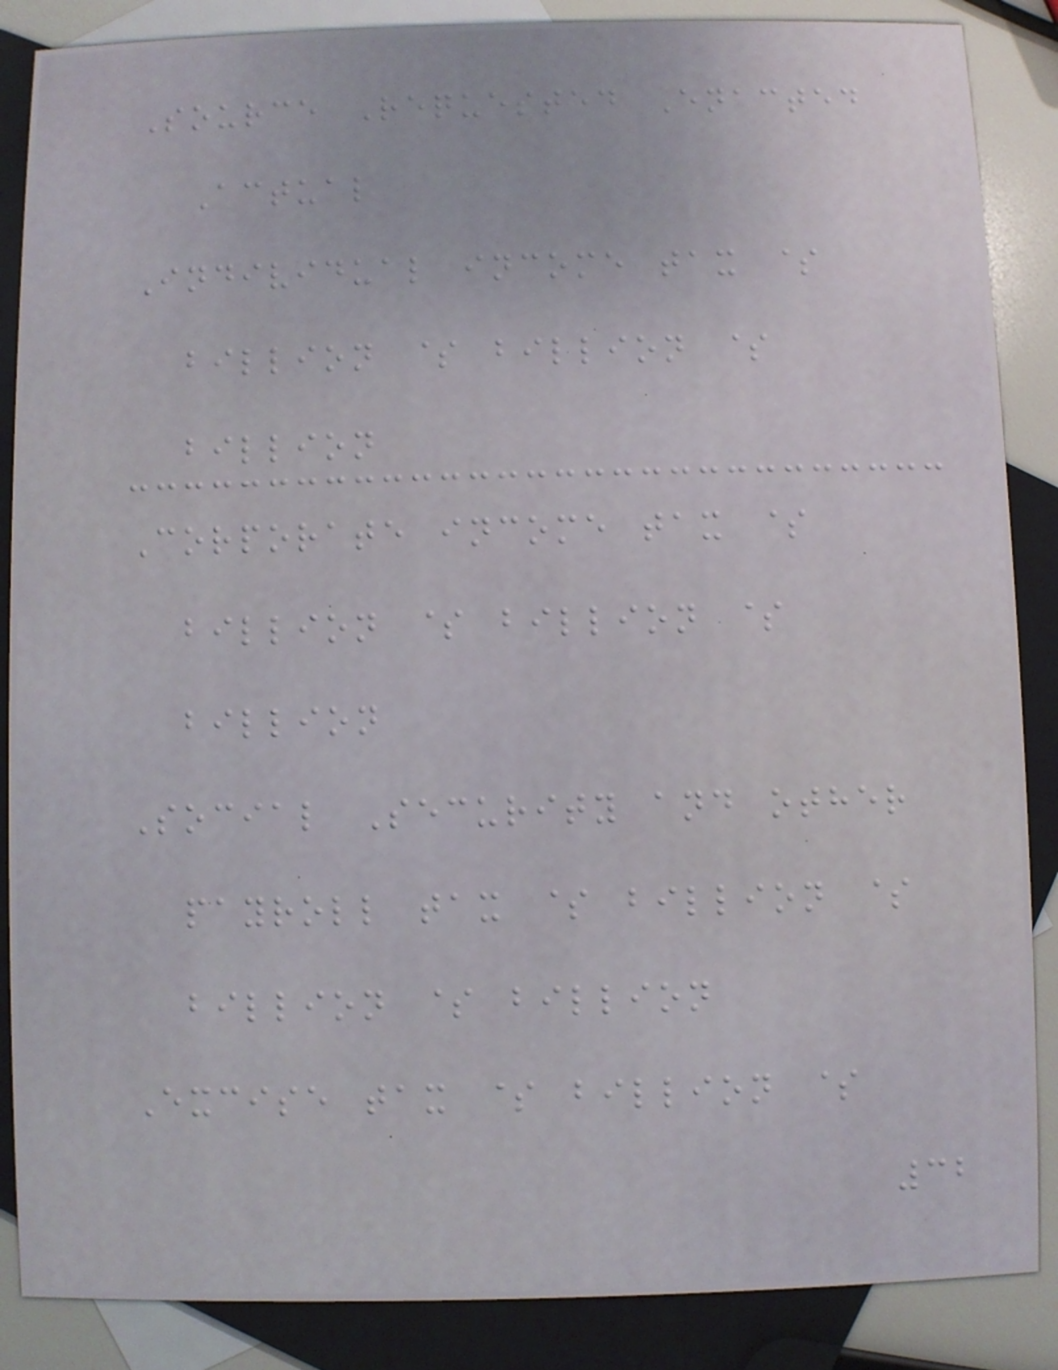Source Requested Enacted
Actual
Individual income tax $
billion $ billion $
billion
Corporate income tax $
billion $ billion $
billion
Social Security and other
payroll tax $ billion $
billion $ billion
Excise tax $ billion $
32
